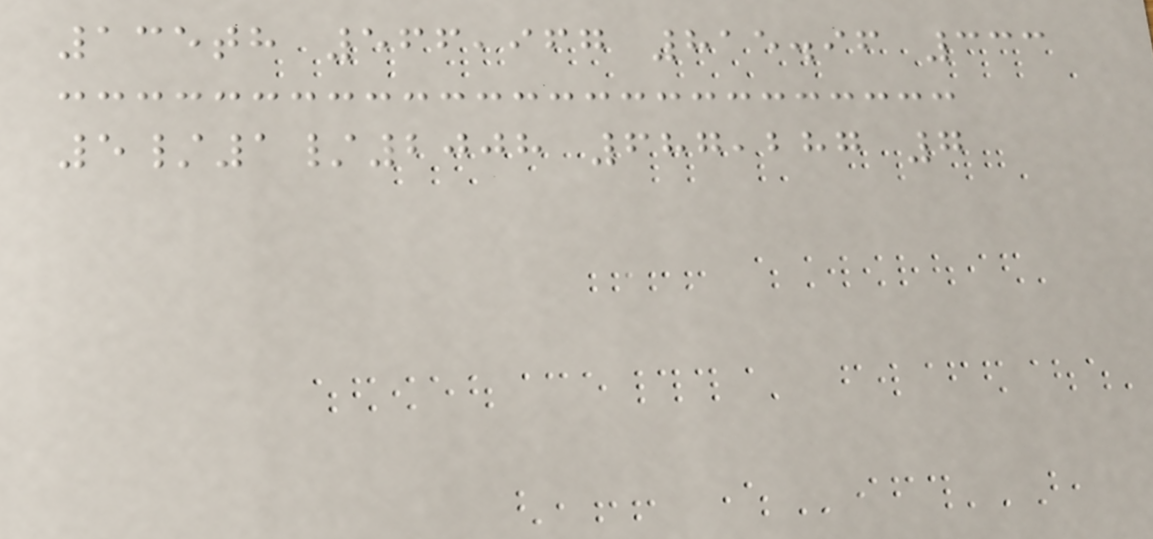135th 566,967 815.96 333
5/1/2008 687,287 7
